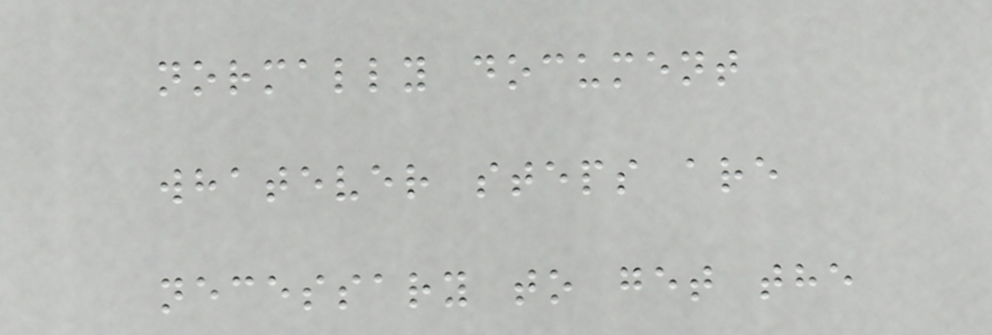normally document
whatever steps are
necessary to get the
